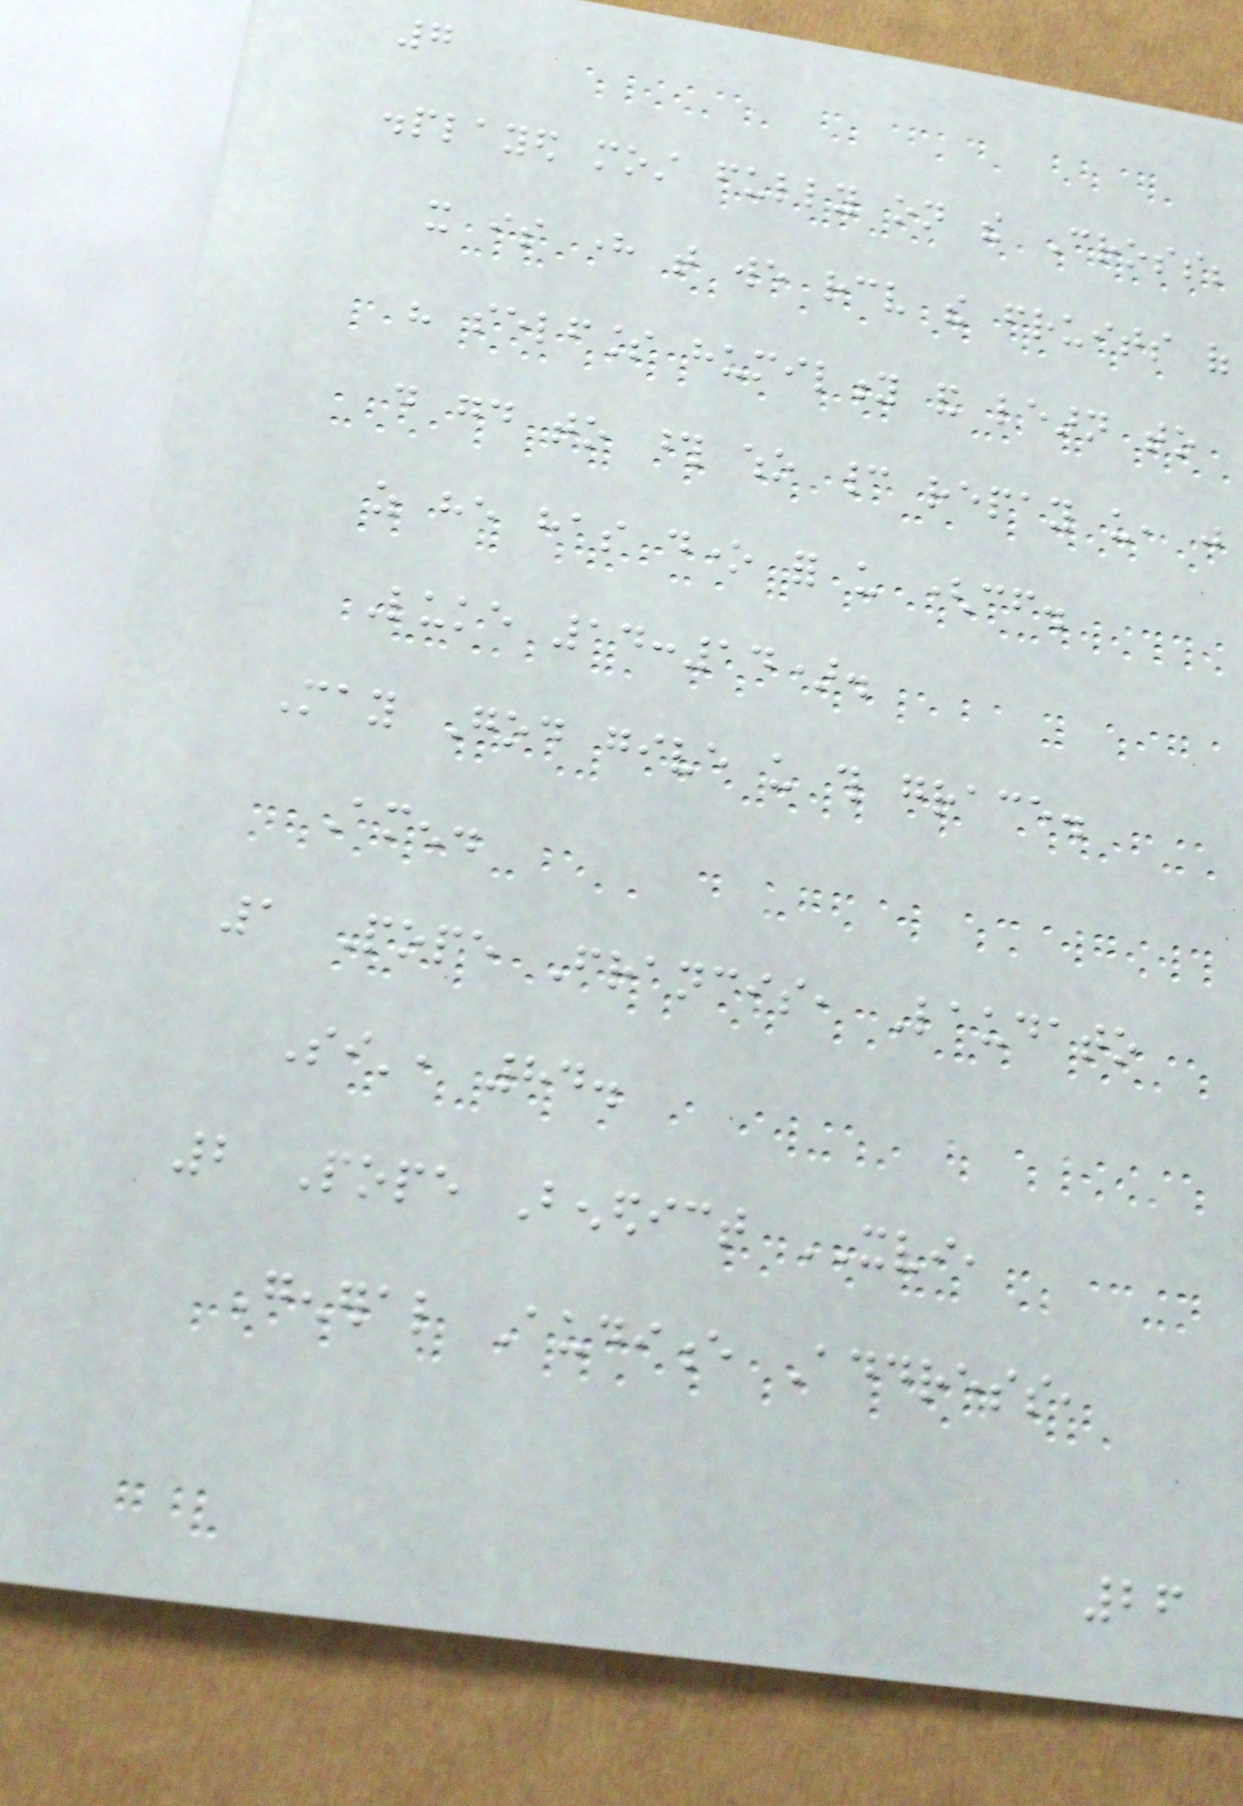7
displayed most fully on the Cross;
it is here that we receive the fruits of
his selfless humility and learn to
do good to those who cannot repay us, just
as he has done for us (cf.
Luke 14:14).
May God give us this grace.
Amen.
1 Pope Francis, Laudato
Si', 84.
2 Pope Benedict XVI,
General Audience Address,
26
